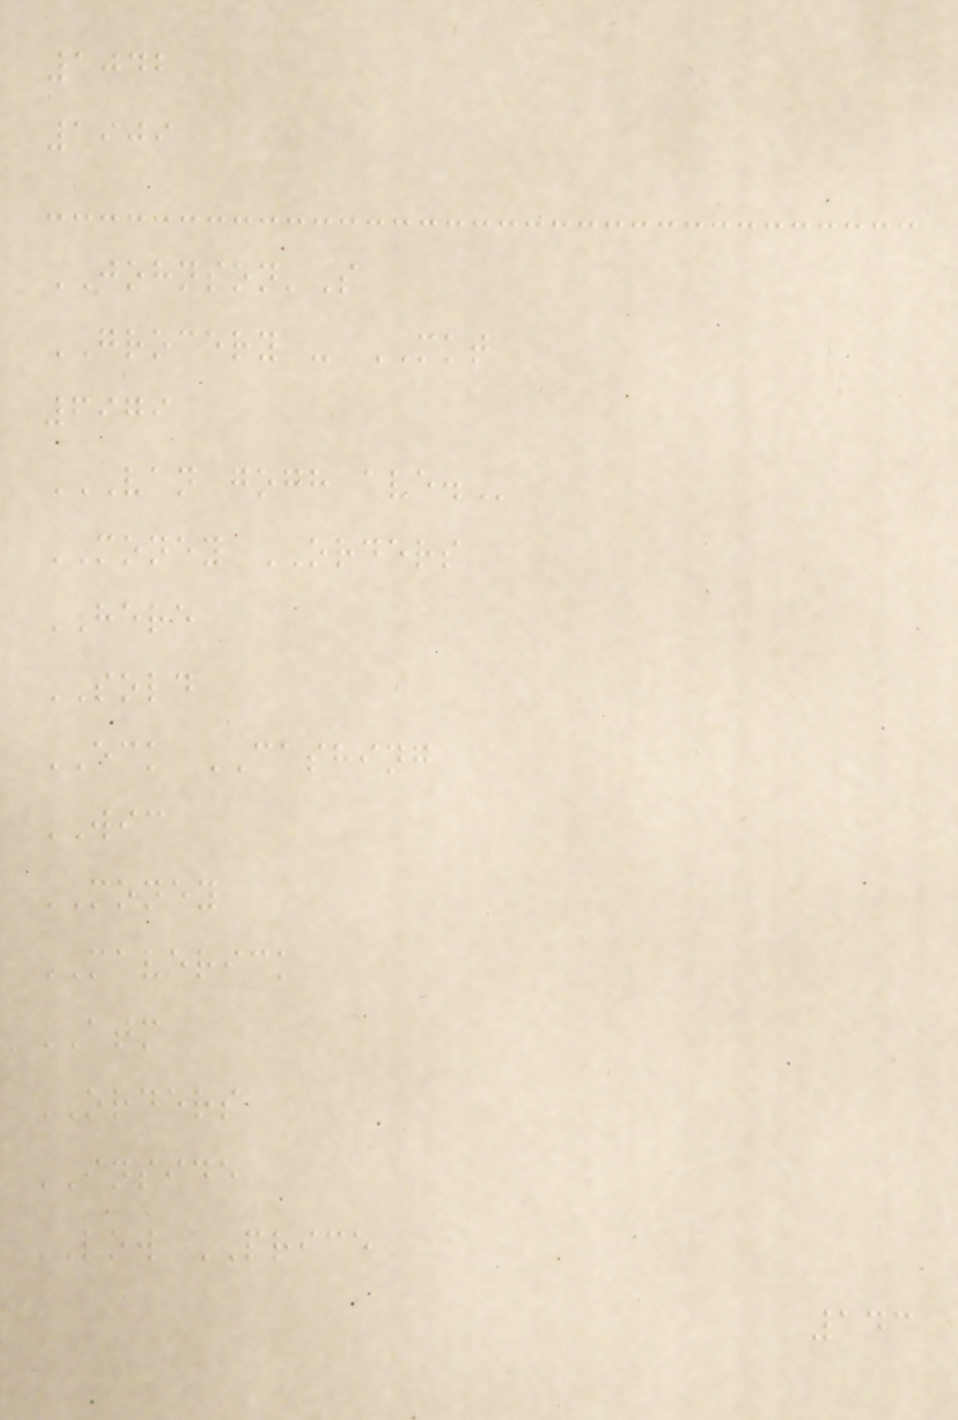1042
1909
JOHNSON'S
GROCERY - MKT
6979
VAN GOGH AVE.
MONEY ORDERS
HERE
SOLD
ECK CASHING
WIC
MONEY
MAVERICK
ATM
ORDERS
INSIDE
LOW PRICE
143
